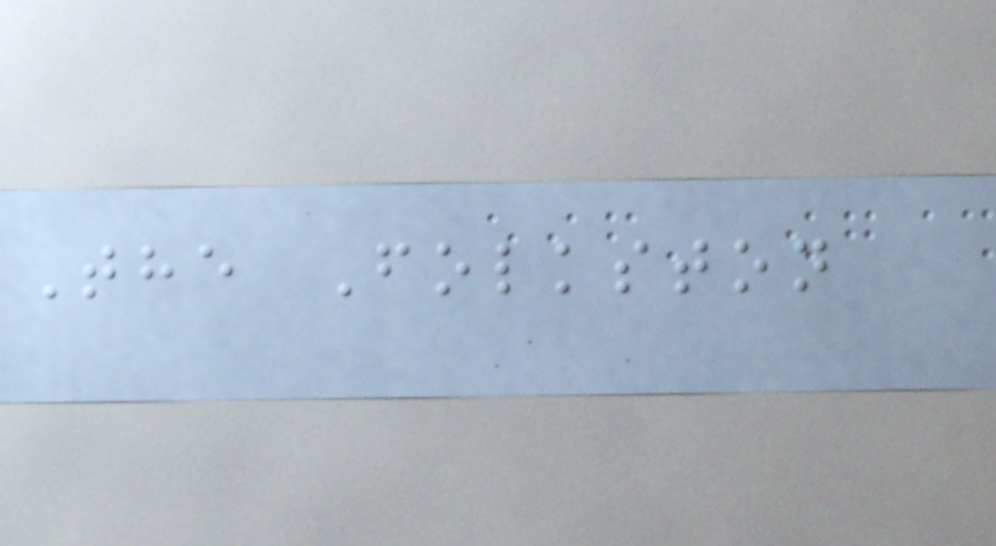The Folkston
